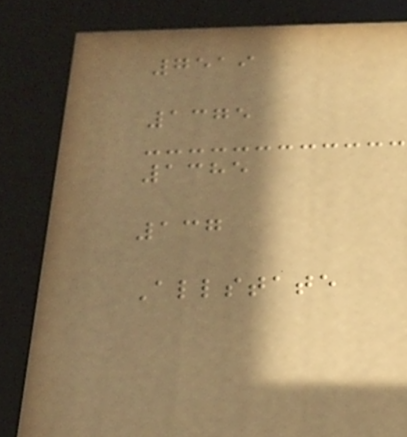7519
1375
1385
137
Allstate
